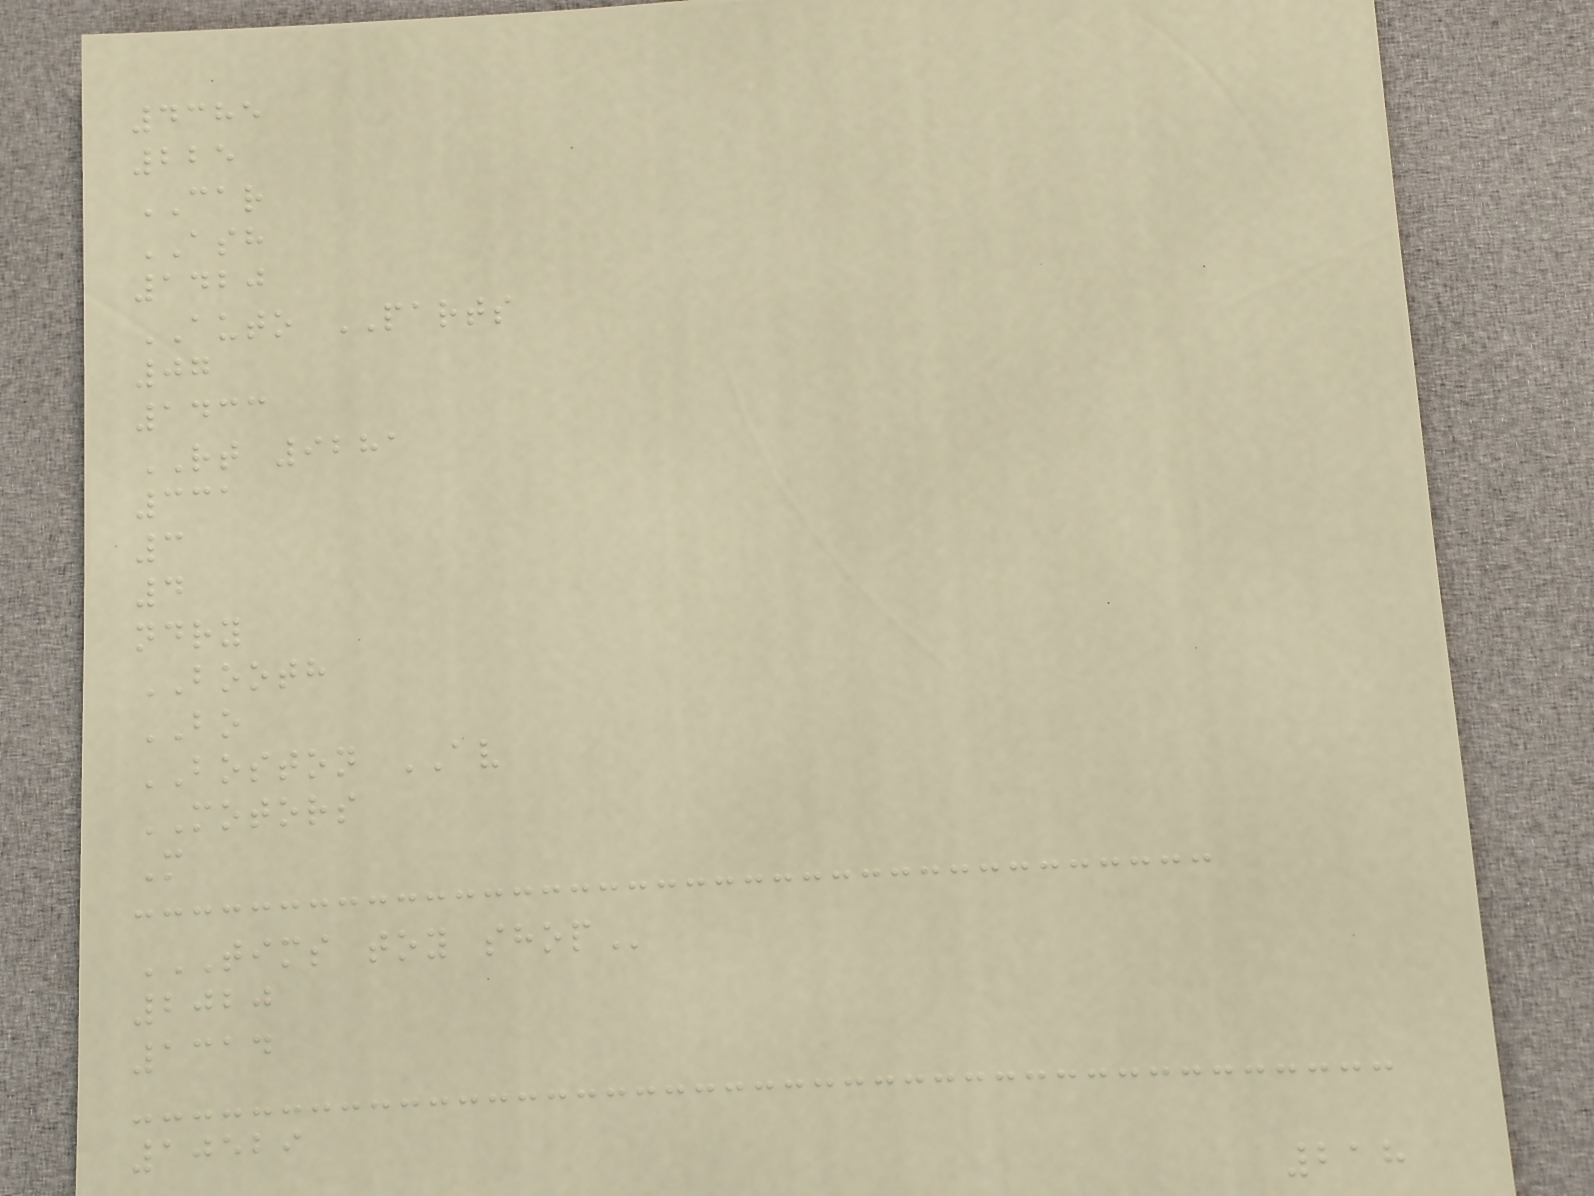4385
225
CAR
ASH
1420
AUTO PARTS
07
1433
RT 9281
331
3
4
ndry
BOOTH
BO
BOSTON AV
MOTORS
M
TIMS TOY SHOP
2020
1314
10529
218
